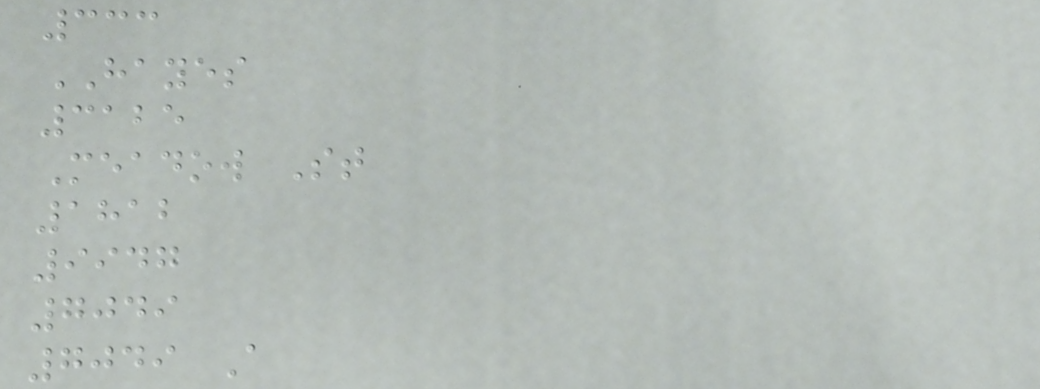333
HAYES
3125
Meadow St
1812
9947
7049
7049 A
